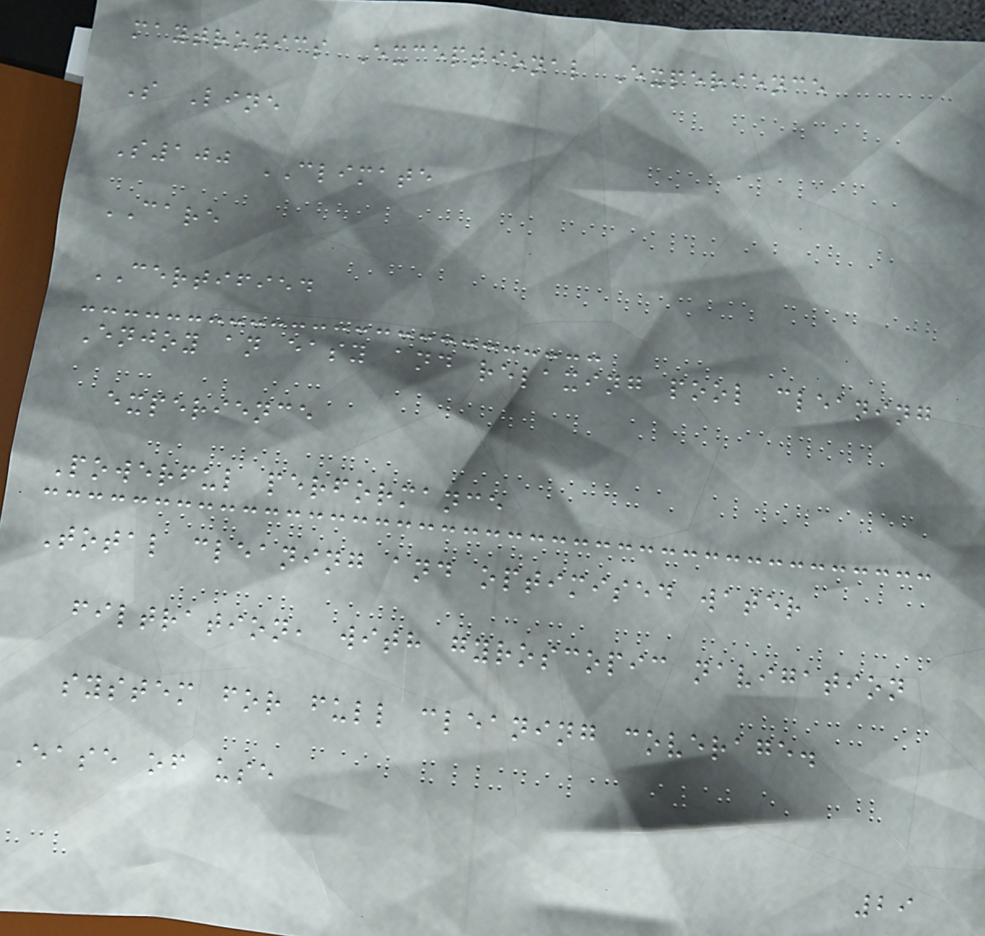maytronics Exceptional Experience
S Line
S100 CLIMATE
CARE
CERTIFIED
Enjoy an easy and relaxing pool cleaning
experience
Powerful performance
Total cleaning and optimised water
filtration, with gyroscopic navigation
system for full cleaning coverage.
Ease of use
29
